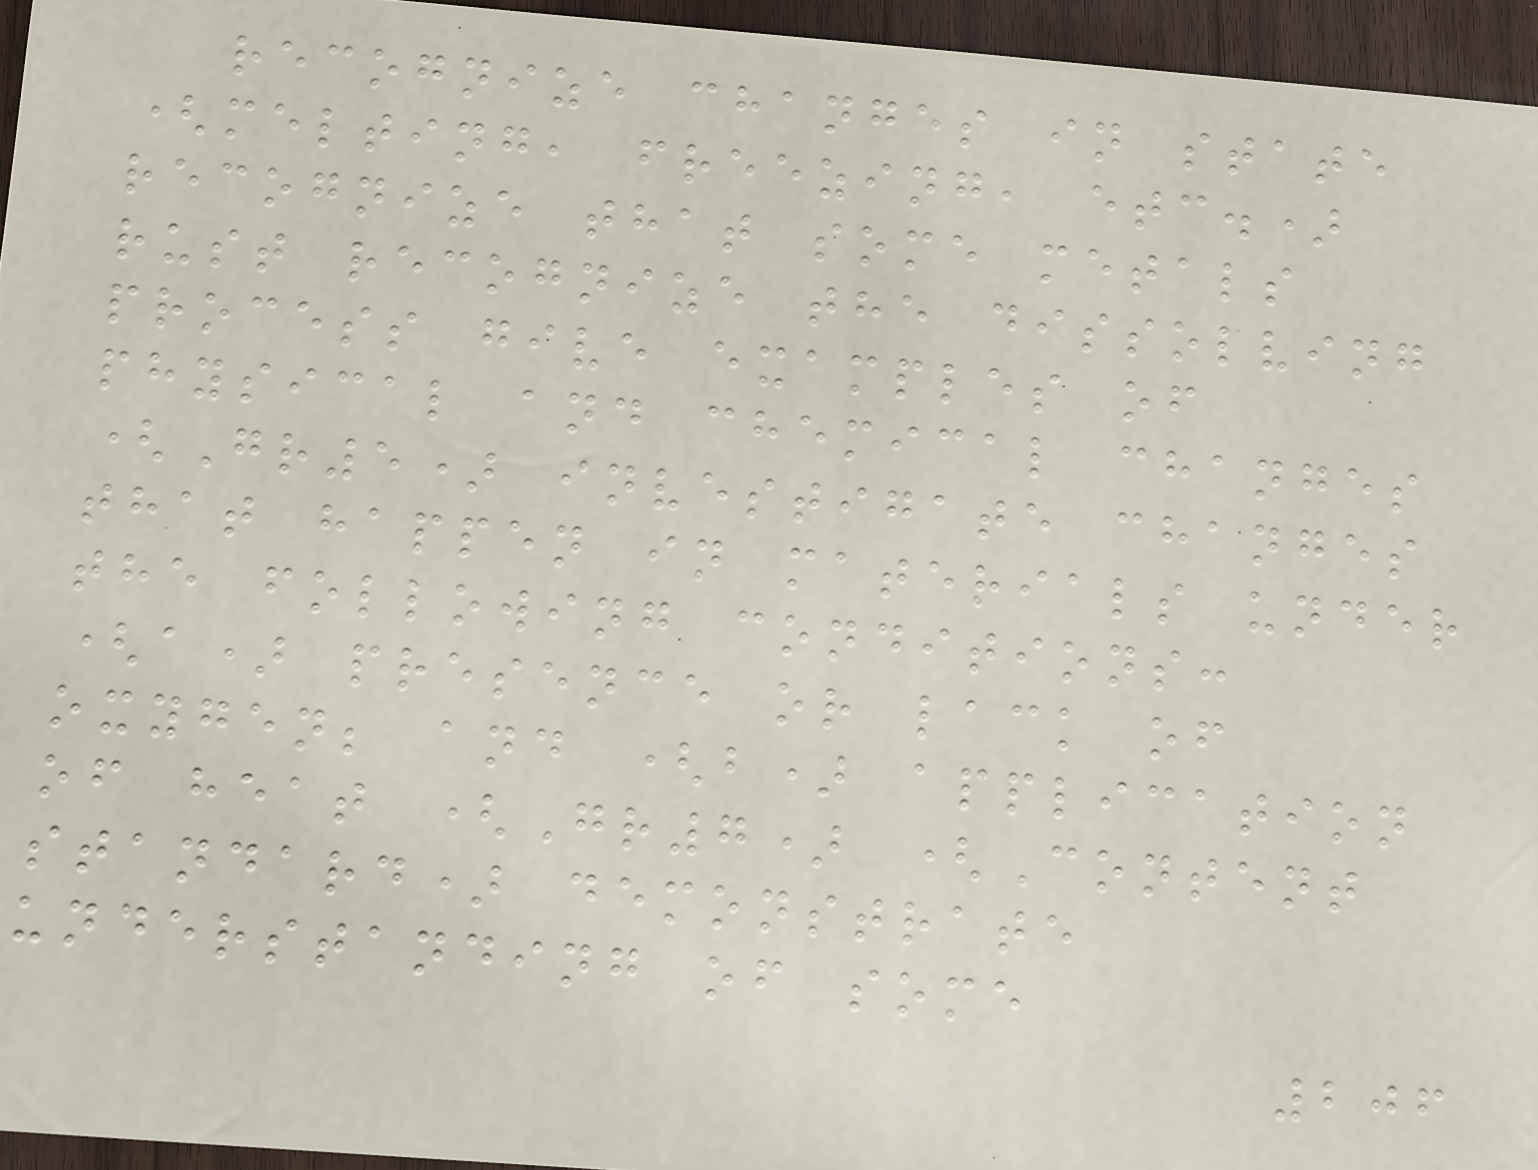recognize changes in state
(melting, freezing, etc.)
recognize that some metals
rust recognize the dissolving
process give examples of
physical and chemical changes
(Gr5) investigate changes
that happen in materials under
the following conditions:
(a) presence or lack of
oxygen; and (b) application
of heat (Gr7) (Content
standard) demonstrate
understanding of some
206
